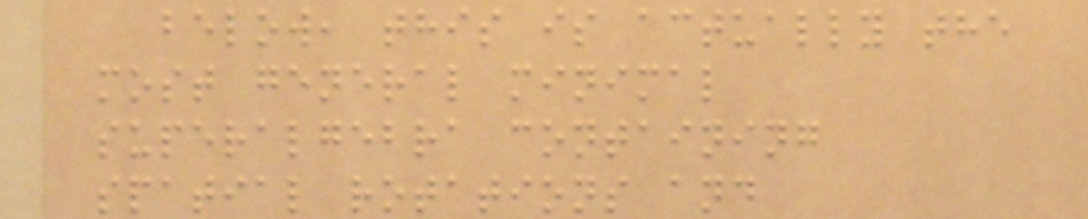below, this is actually the
most general minimal
superalgebra containing
spatial rotations and
